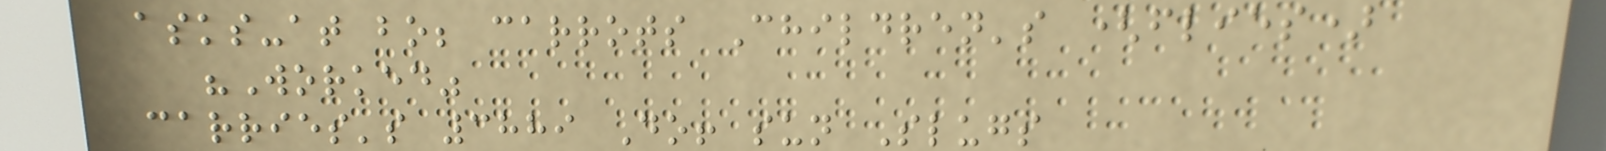asks-at bo; carrots Children's (flies)
"Worked"
carries's 3889 Do! sun Slugs
